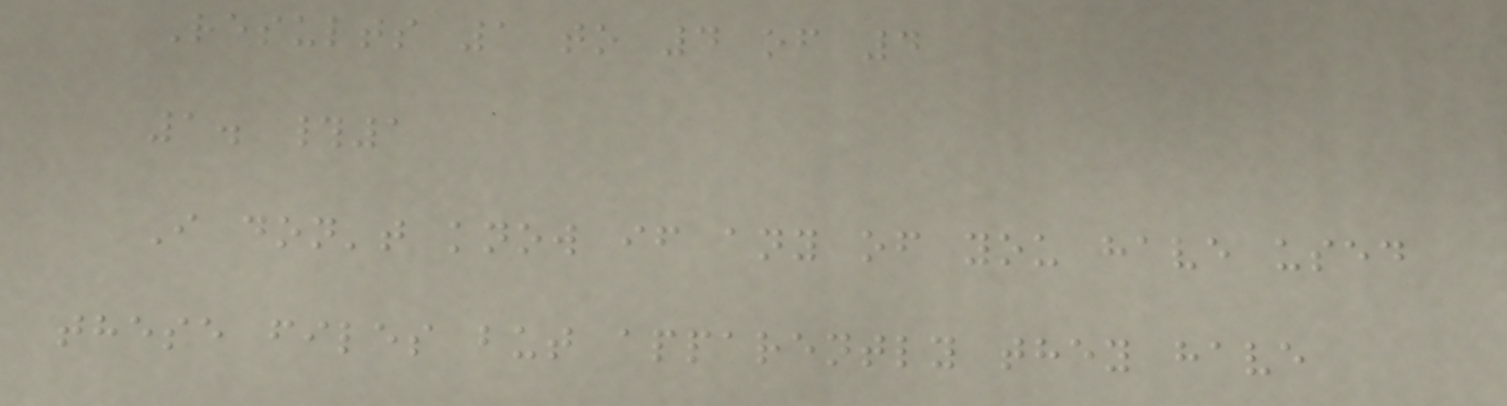Results 1 to 4 of 4
1. #1
I don't know if any of you have used
these files but apparently they have
